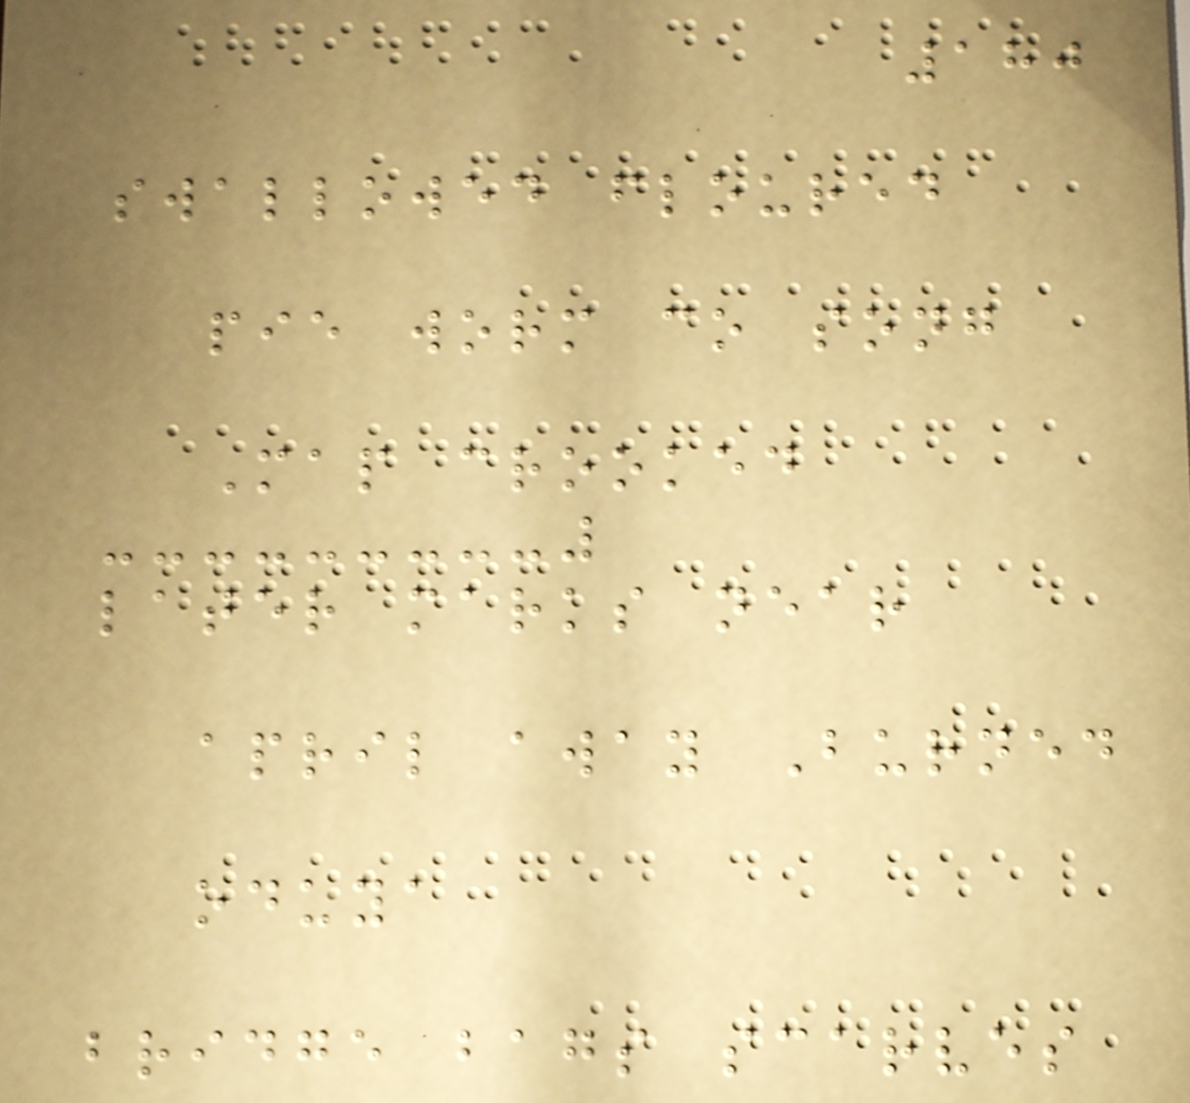180
swallowed floured
pie worm co song
Map crooked
later marks near
april away Burned
oduya
bridge bags scarves
